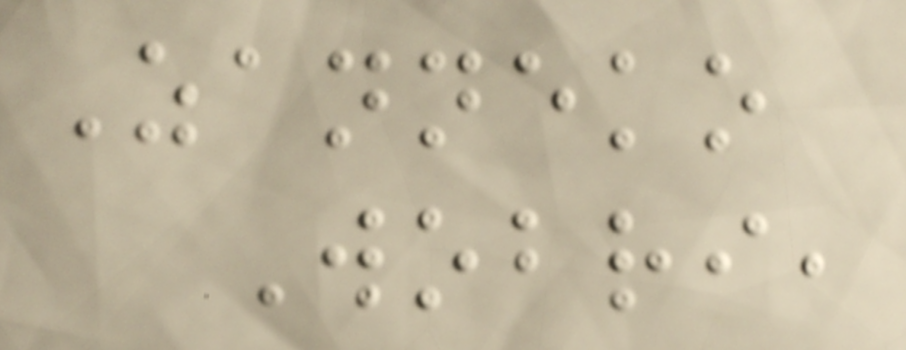Zanneko
Wobri,
